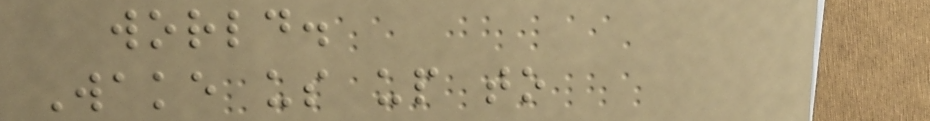world.
Wake us up to
